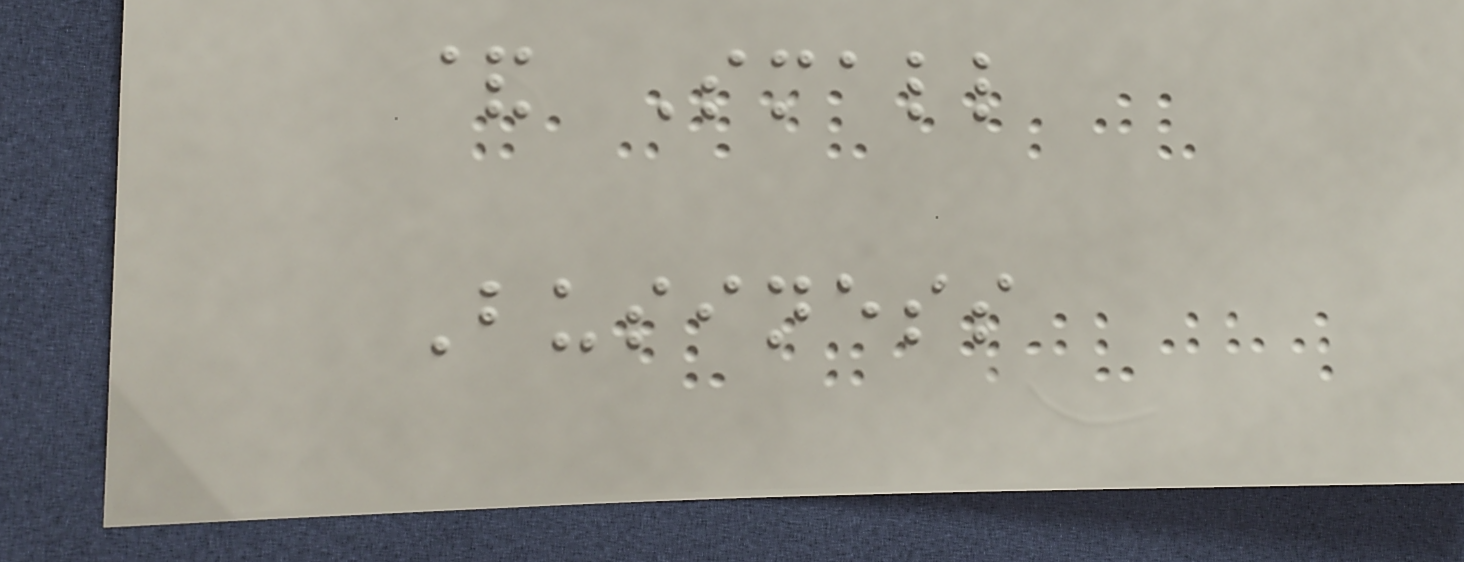& Small
Business
